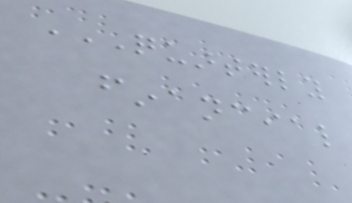QUARTERLY
FINANCIAL
